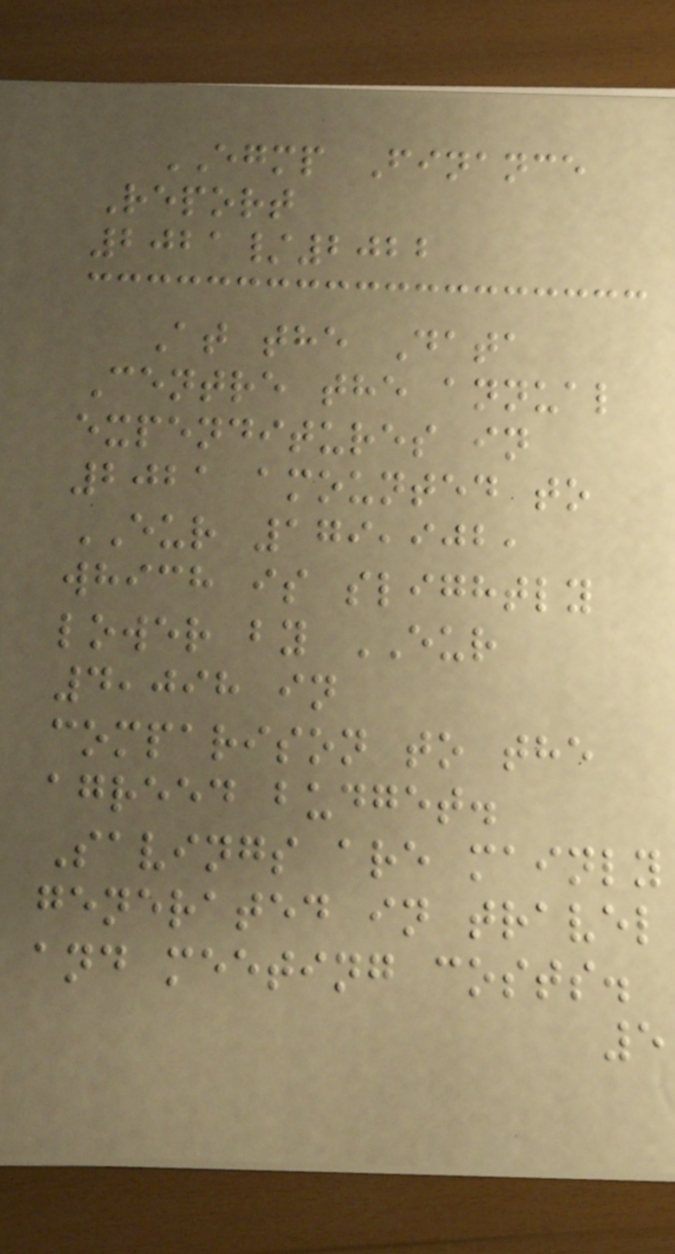EGMP Finance
Report
2021/2022
At the Data
Centre the annual
expenditures in
2021 amounted to
EUR 179,902,
which is slightly
lower by EUR
4,098 in
comparison to the
agreed budget.
Savings are mainly
generated in travel
and meeting costs.
5
